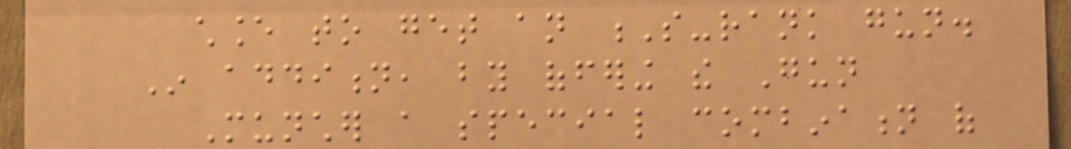chance to get an S-rank gun.
In addition, by offering the Gun
Muncher a special combination of
